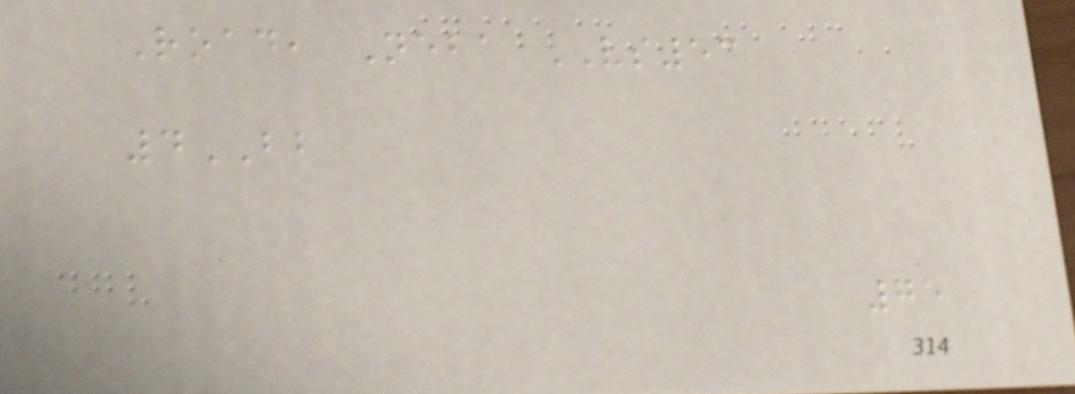Road, Neba VS53
4BB
75
